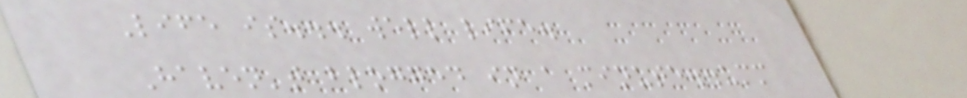Life is... well life.
Haven't blogged in a minute..umm
